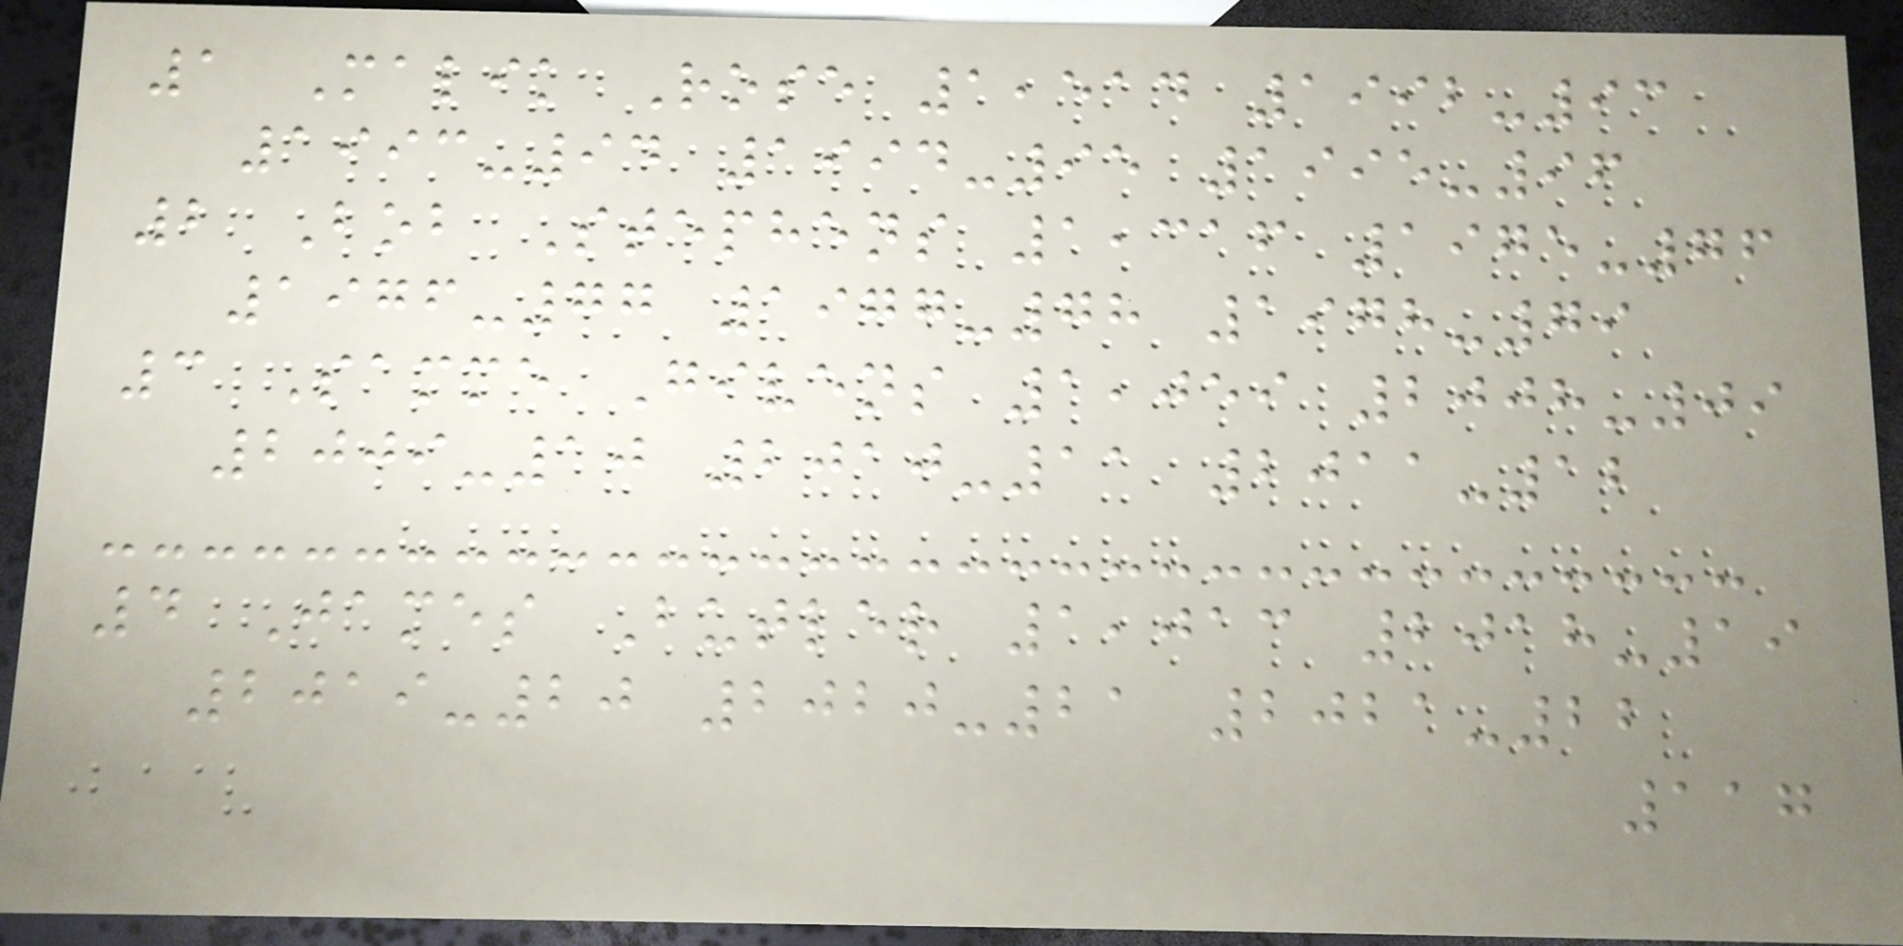1 Malik Rose 1,514 1992-93
1993-94 1994-95 1995-96
2 Bob Stephens 1,316 1975-76
1976-77 1977-78 1978-79
3 Samme Givens 1,059 2008-09
2009-10 2010-11 2011-12
4 James Butler 1,013 2018-19
2019-20 2020-21 2021-22
117
